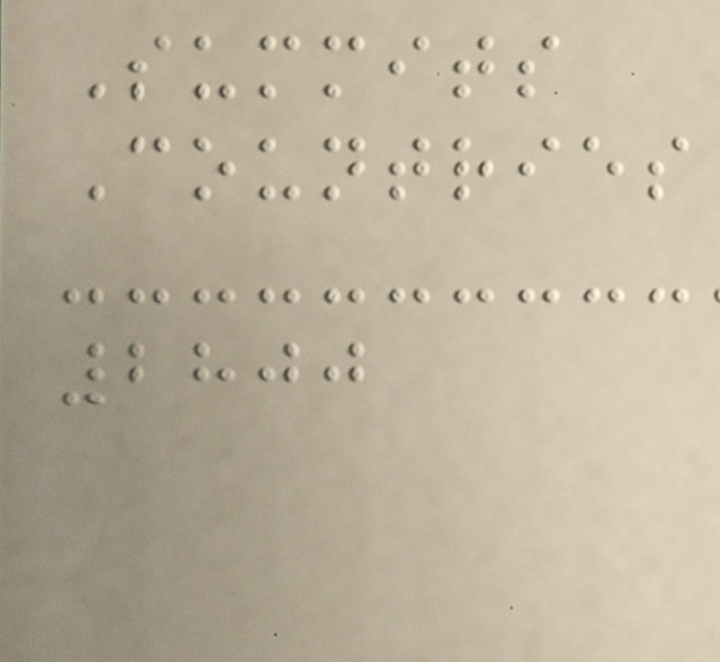Summits
Countries
2800
